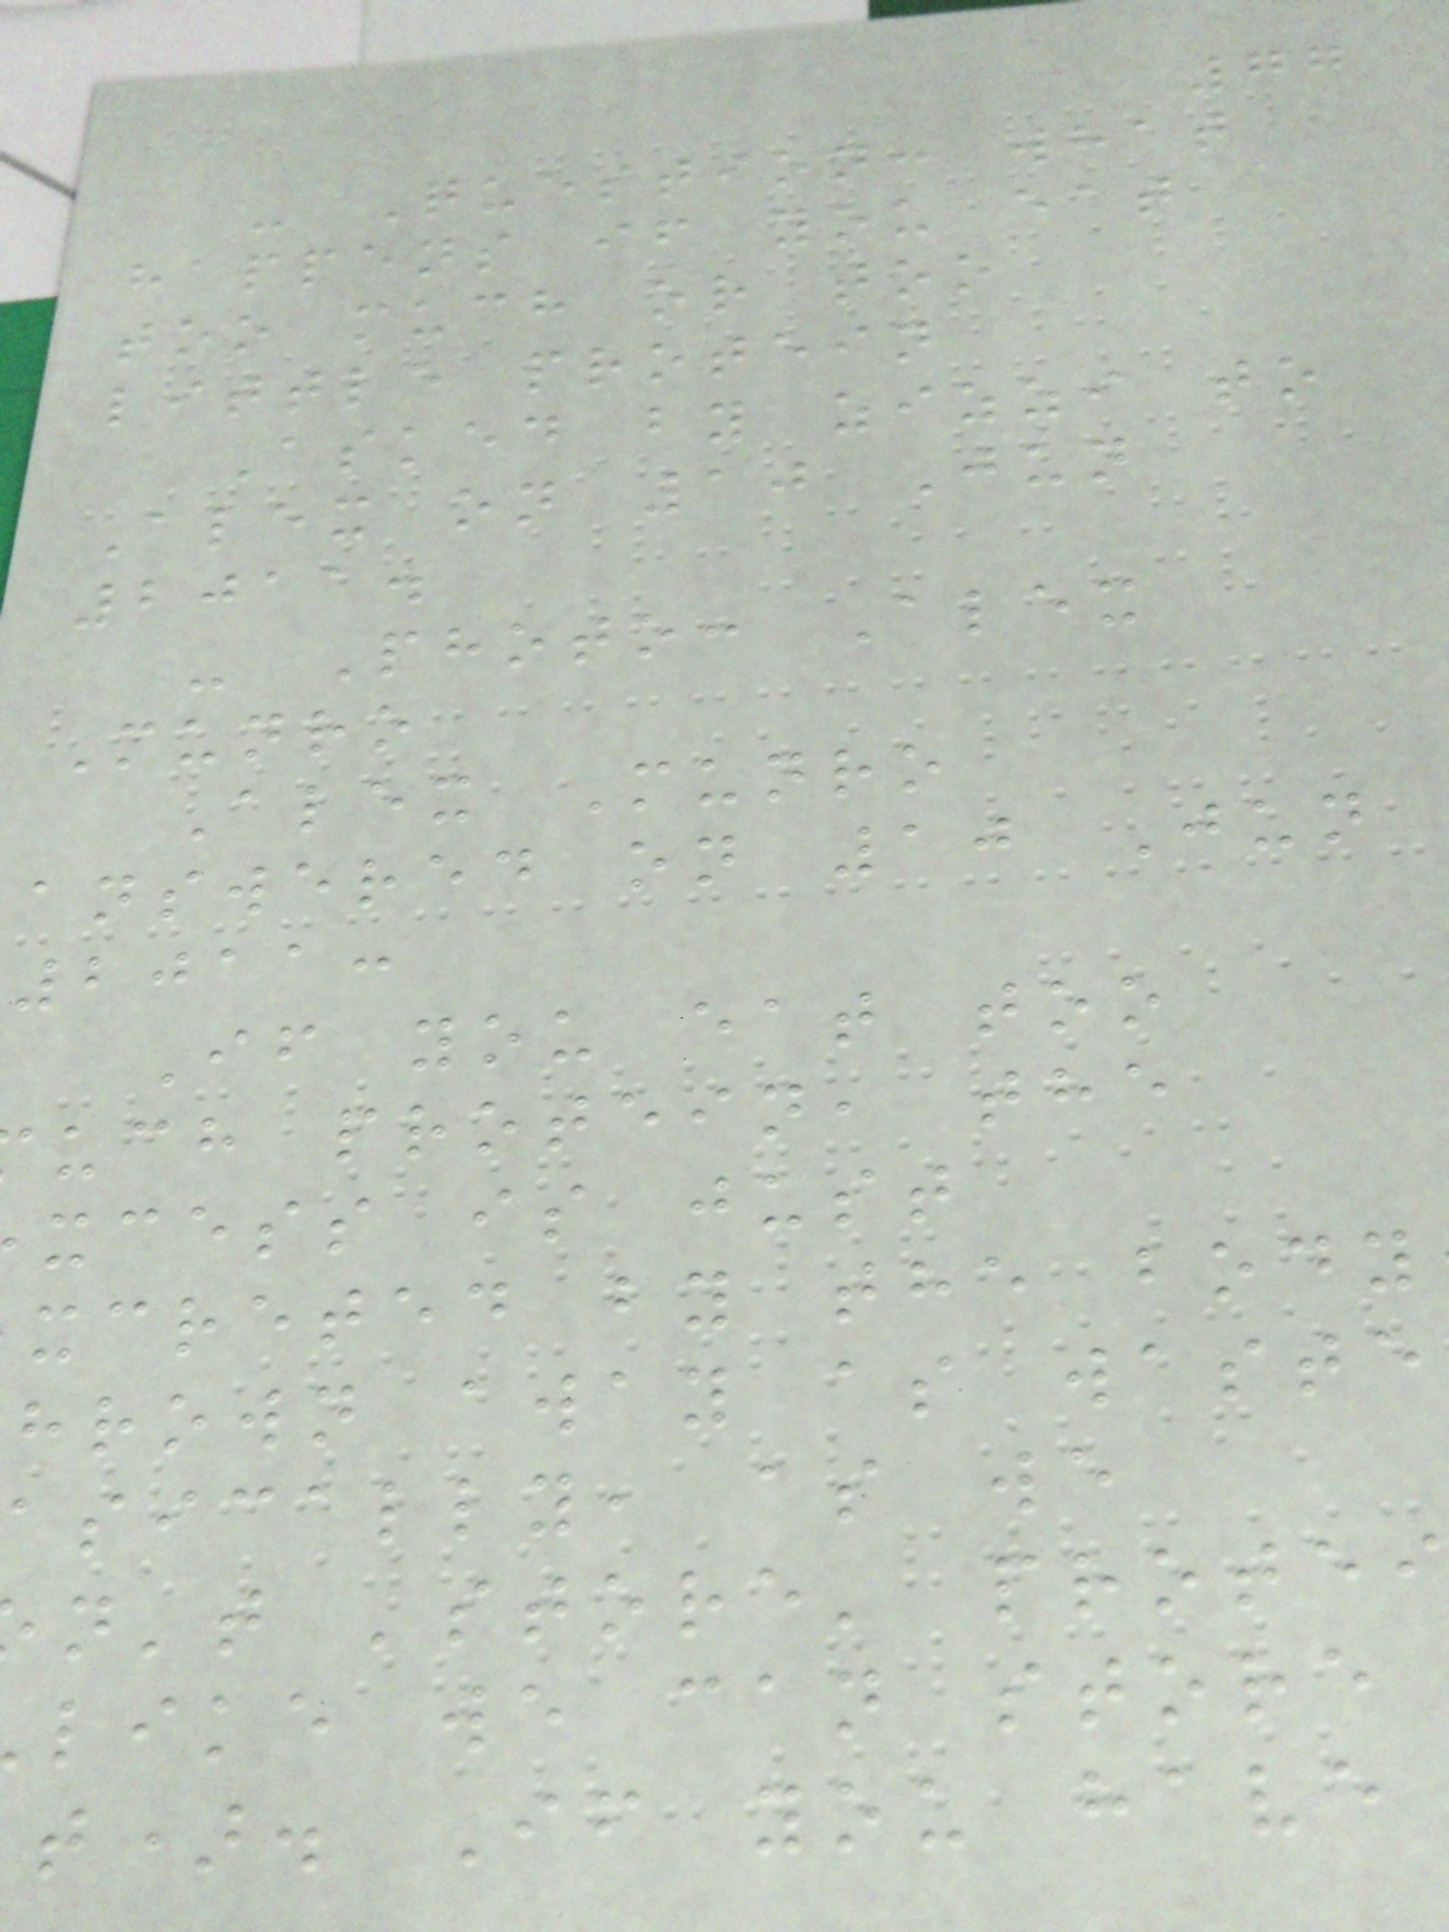77
- Question: what
happens if you eat
too much or too
little protein
Asked by zizzi to
Alex on 10 Jun
2011.
- Photo: Alex
Munro
Alex Munro
answered on 10 Jun
2011:
If you eat too
uch protein, the
xcess is just
xcreted by the body
hrown away as waste
asically, as we
n't 'store' protei
like we can store
t). If you have
